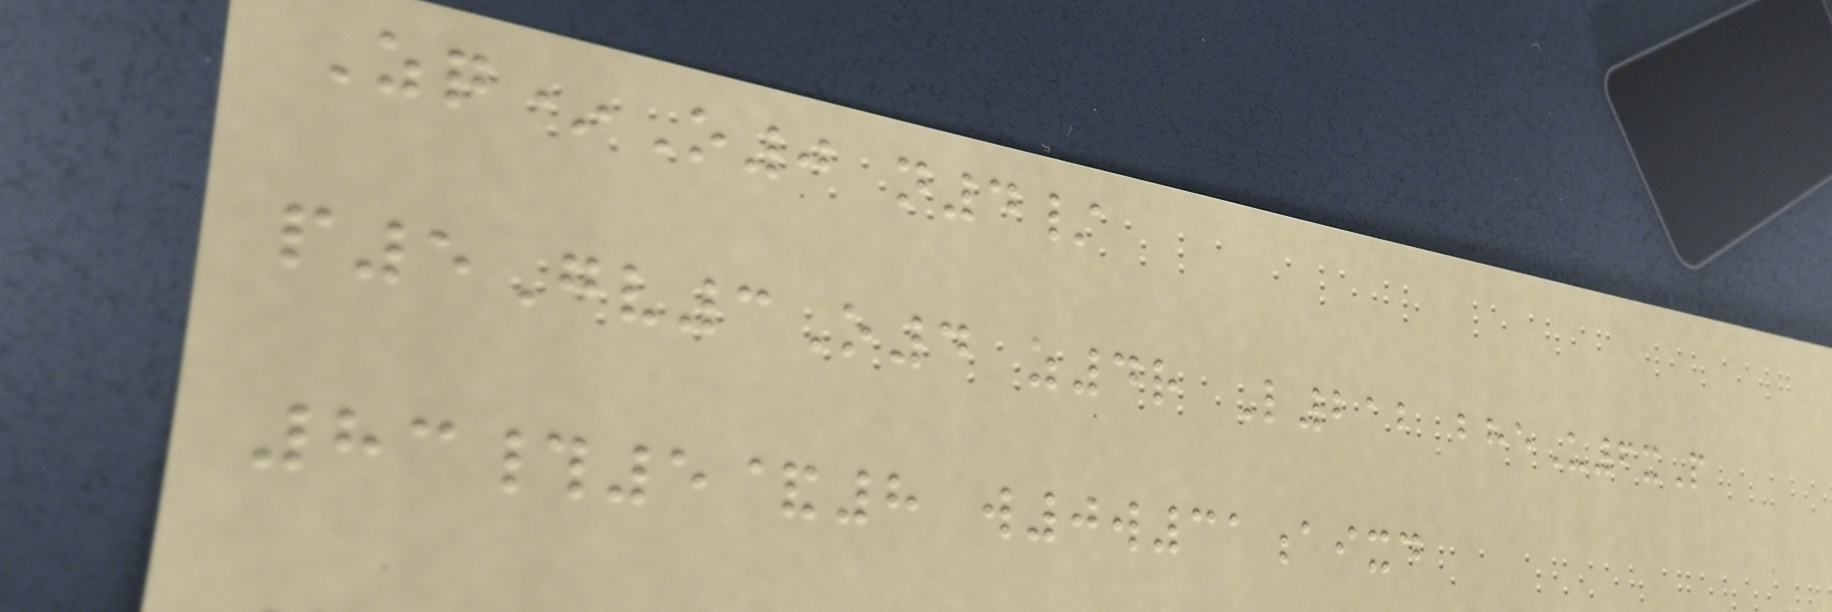Zq*O0 n4/
p5Gv3O4 z4r L212 bheU6xP
83#5&8 w0w31aixd
